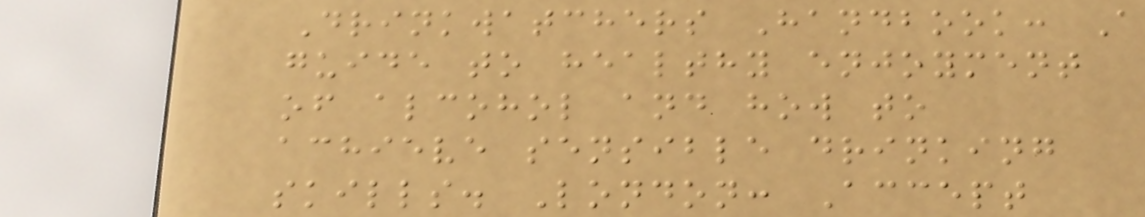Drinkwatchers Handbook: A
guide to healthy enjoyment
of alcohol and how to
achieve sensible drinking
skills. London: Accept
